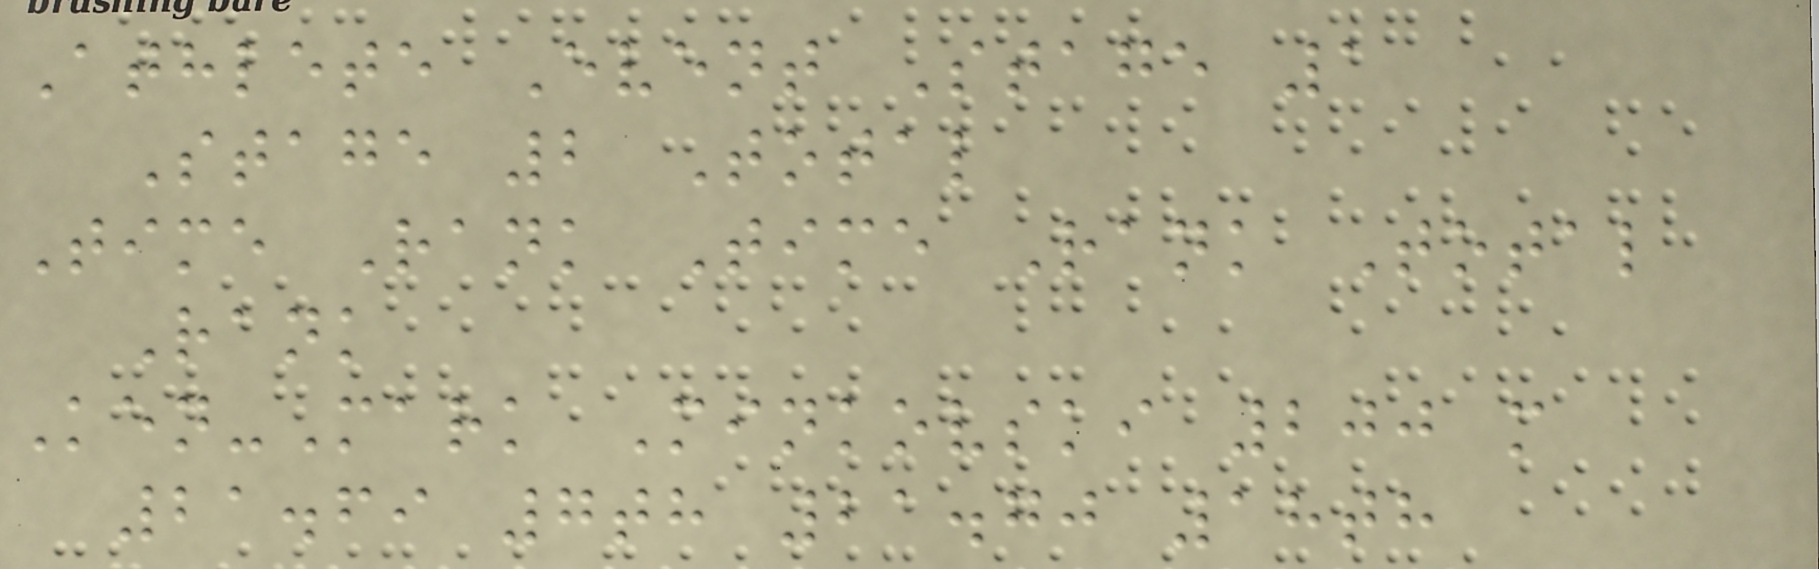Athlete Event Stage 1
Stage 2 Total
Time Rank Time Rank Total
Rank
Ken-Mark Minkovski 200 m
21.69 7th 21.70 18th
